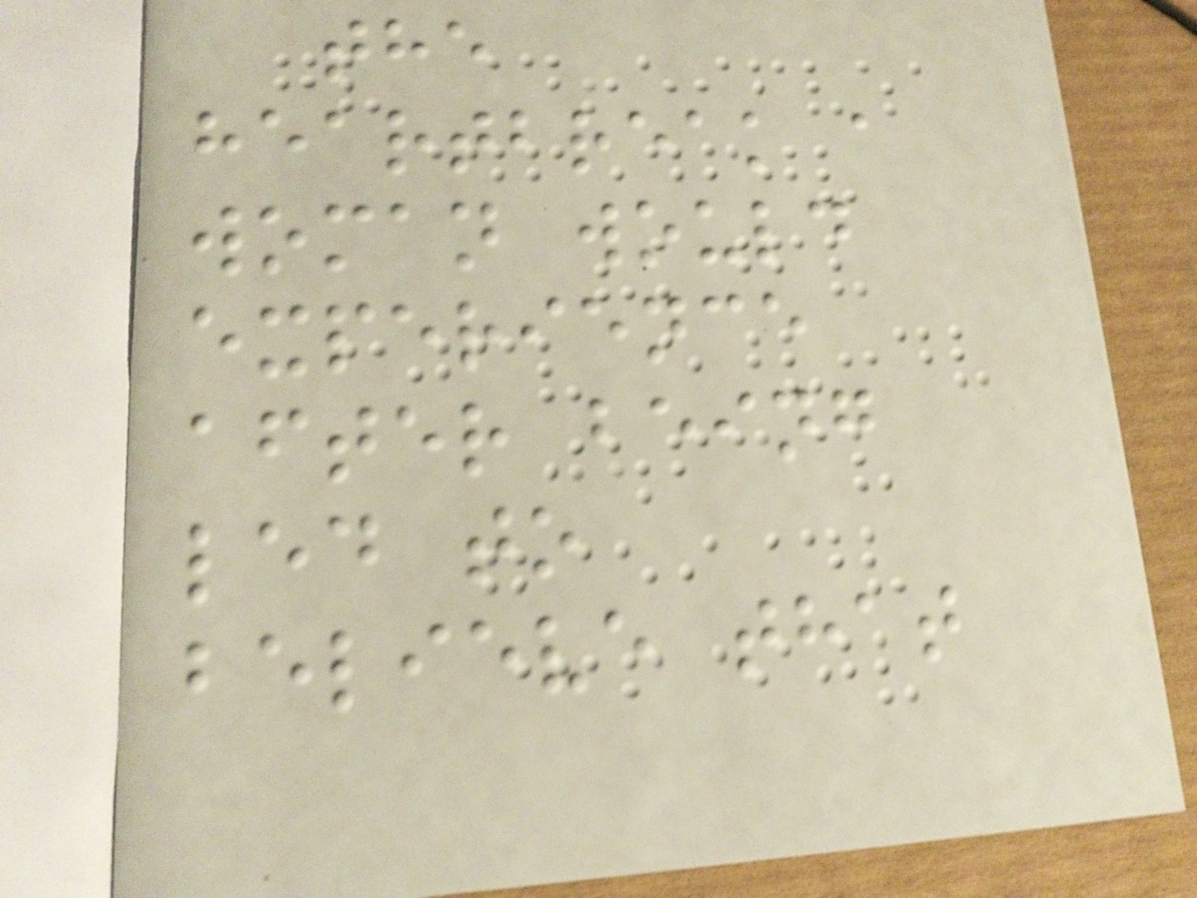the
heartbreak a
woman would
experience
after being
led to
believe that
